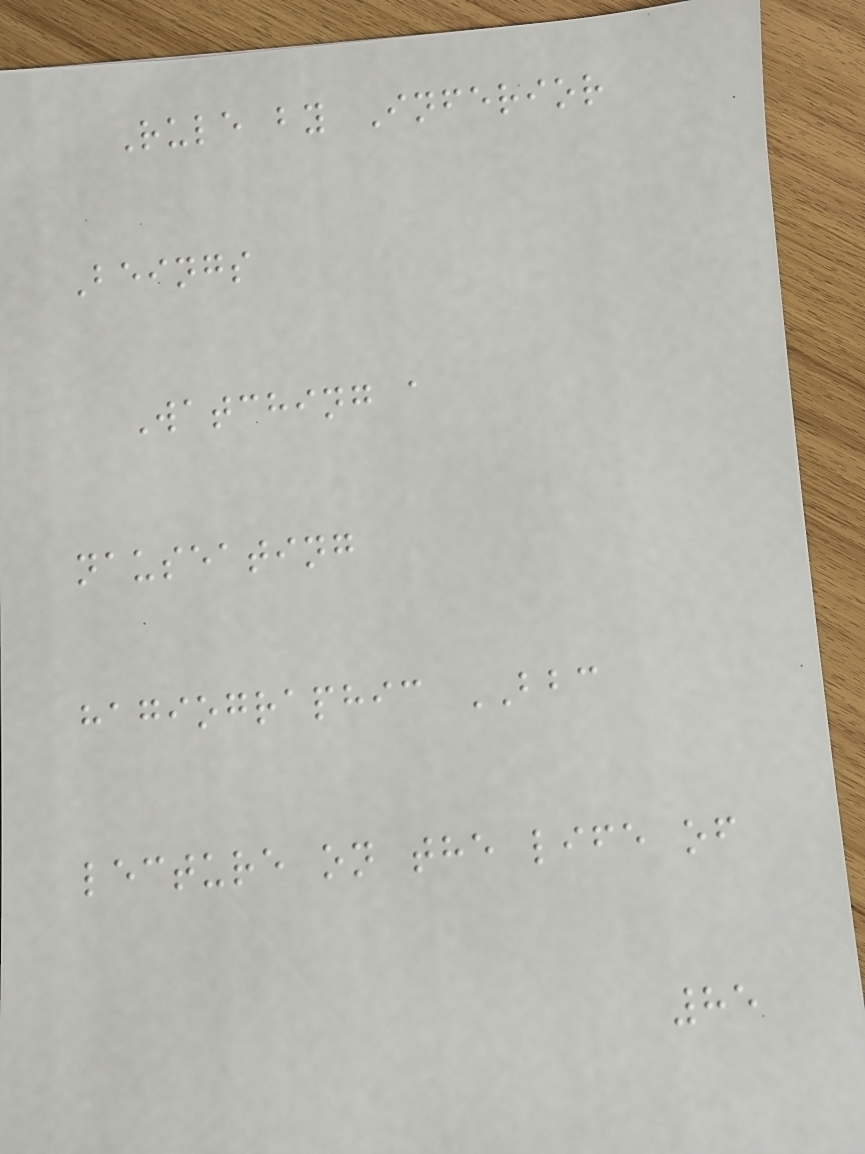Rule by Inferior
Beings
Watching a
nauseating
hagiographic BBC
lecture on the life of
85
